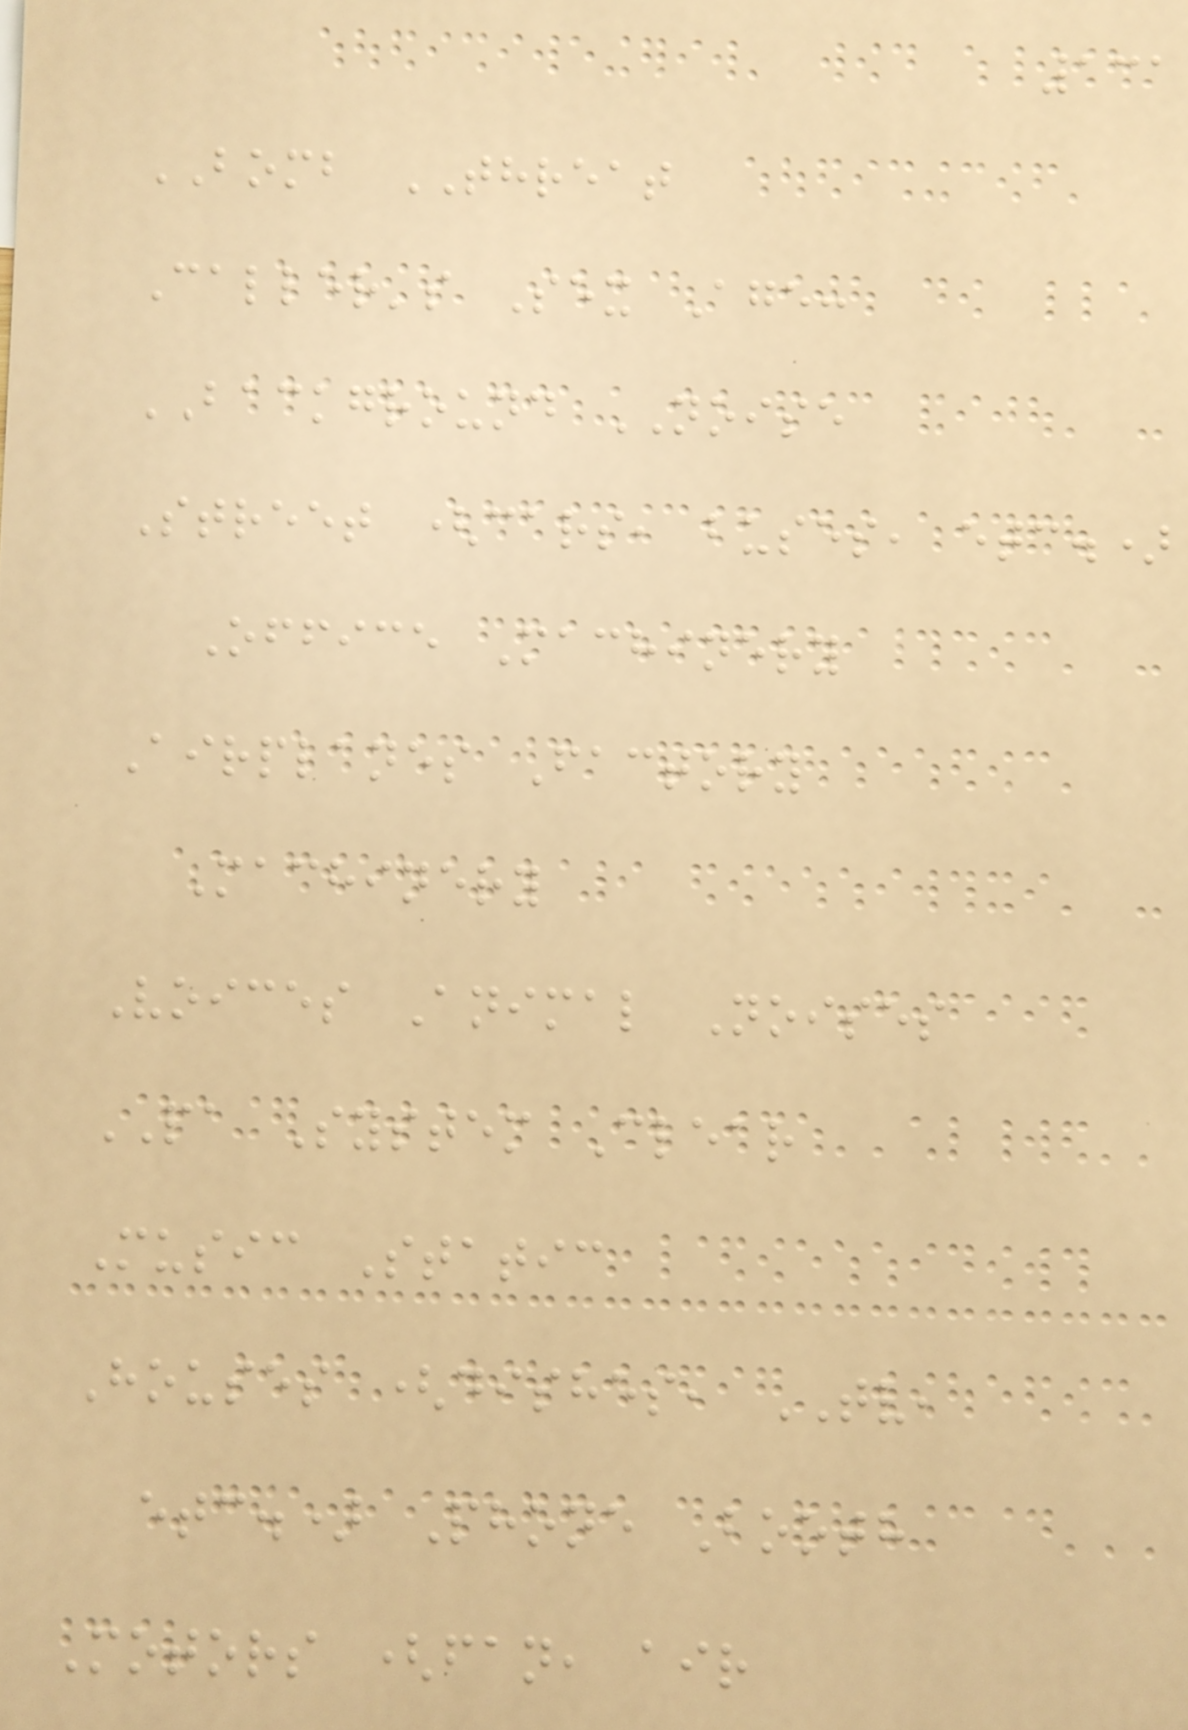131
BOMB THREAT
Caller's Sex Age:
BACKGROUND NOISE
Street (cars, buses, etc.)
Office Machinery
Airplanes Factory
Machinery
Voices Animal Noises
PA System Clear
Music Static
Houses (dishes, TV,
etc.) Phone Booth
Motors (fan, air
